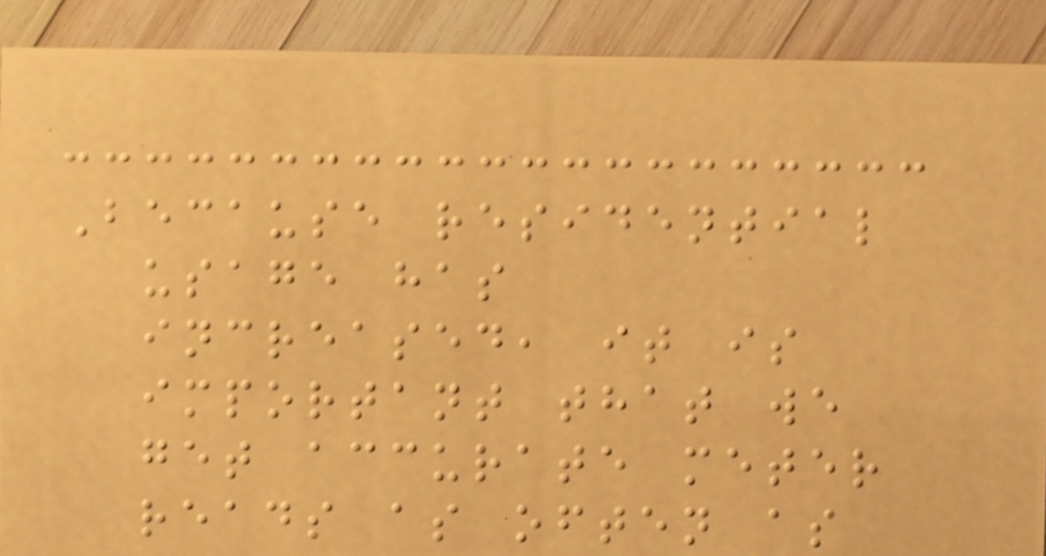Because residential
usage has
increased, it is
important that we
get accurate meter
reads as often as
